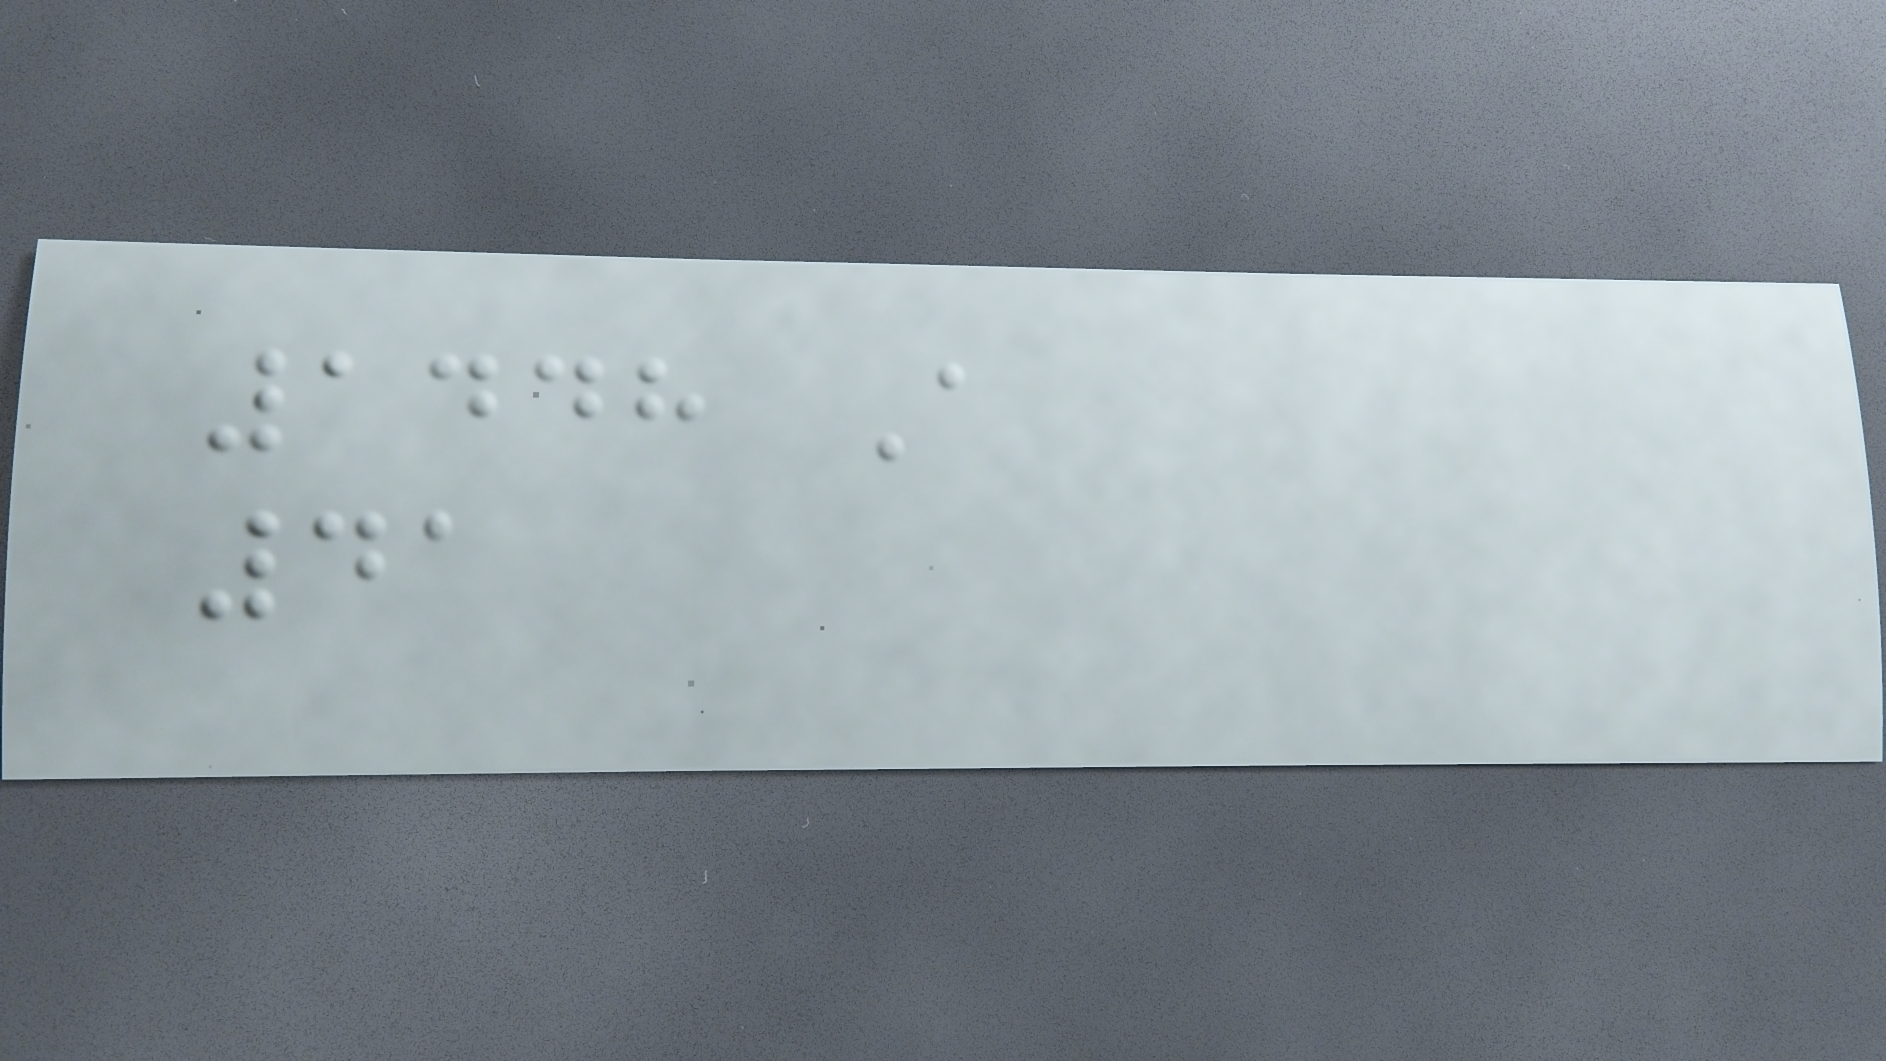1448 A
41
